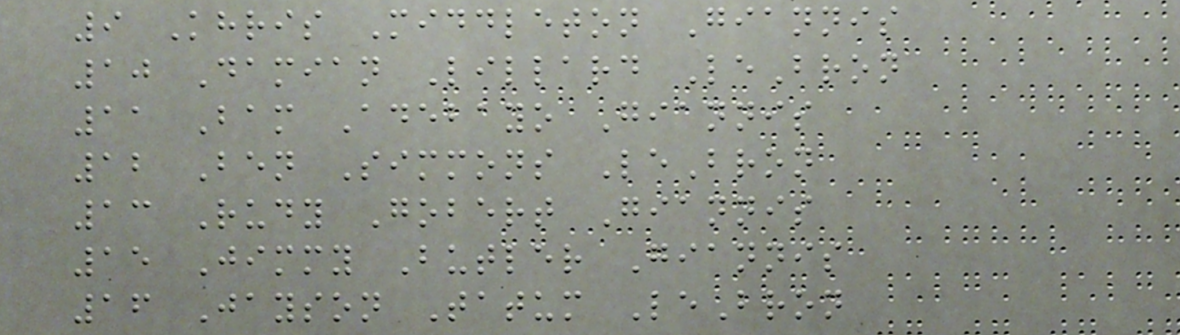9 Khris Middleton Giannis
10 Damian Lillard LeBron
11 Bam Adebayo Giannis
12 Ben Simmons LeBron
13 Rudy Gobert Giannis
15 Jimmy Butler Giannis
16 Jayson Tatum LeBron
